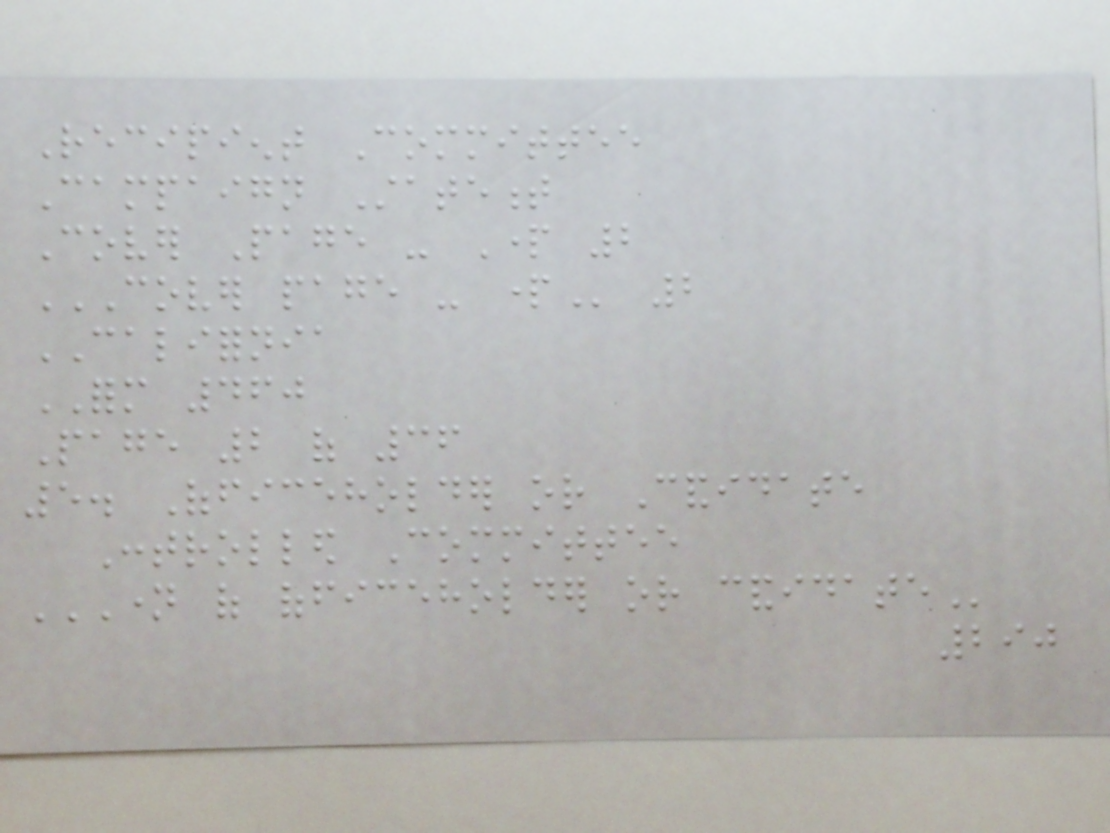Recipient Committee
Campaign Statement
Cover Page - Part 2
COVER PAGE - PART 2
CALIFORNIA
FORM 460
Page 2 of 36
5. Officeholder or Candidate
Controlled Committee
NAME OF OFFICEHOLDER OR CANDIDATE
290
